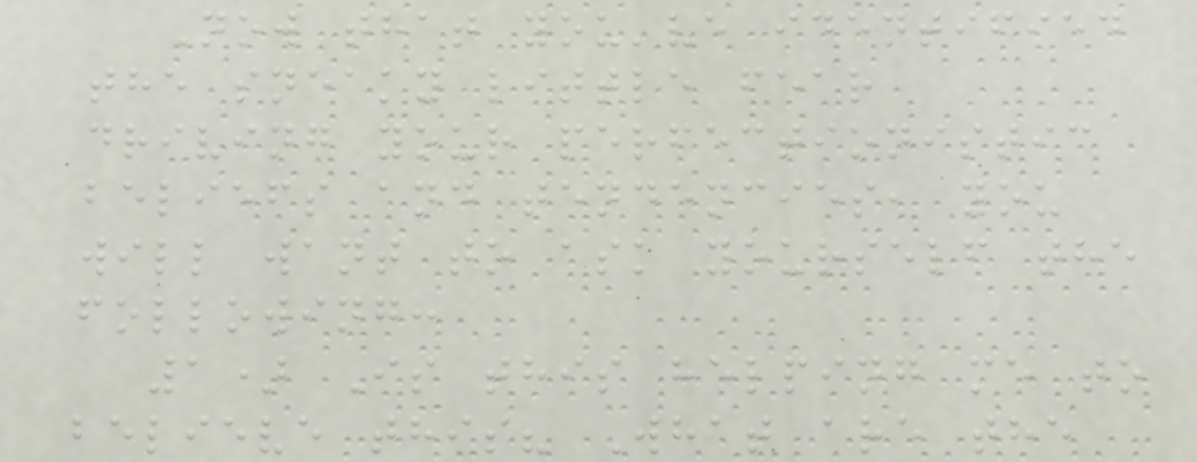Now that you've identified
the sneaky little fear
driving your perfectionistic
beliefs and tendencies, you
will want to ask yourself the
following:
1) Is this helping me to
believe this? What are the
